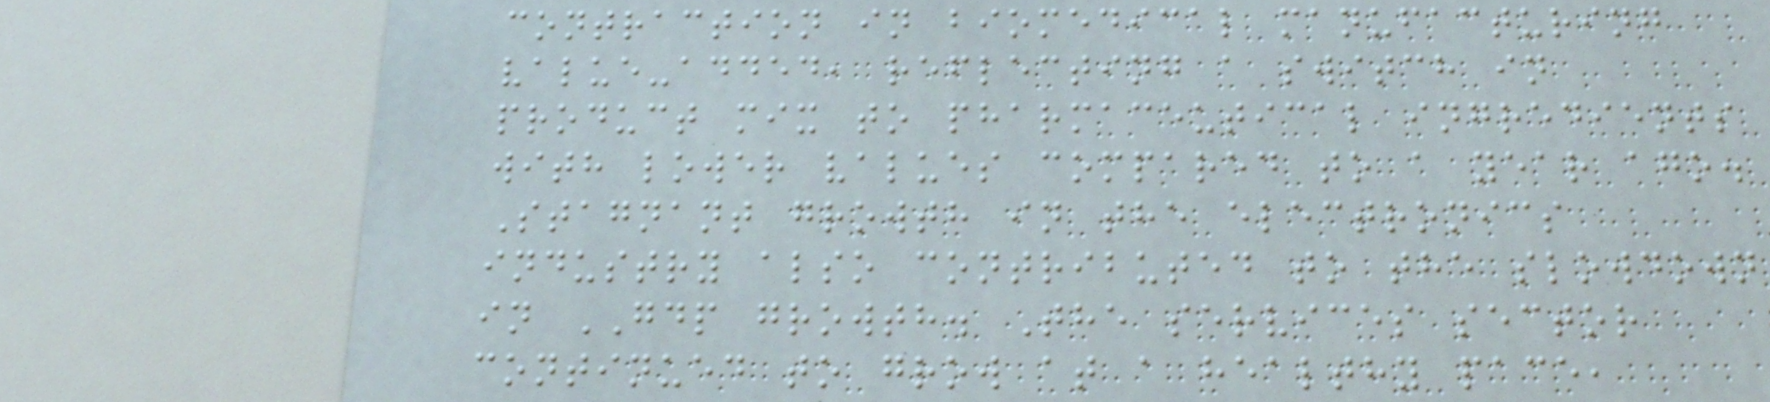contraction in biomedical manufacturing
value-added, reflecting a switch in
product mix to pharmaceutical ingredients
with lower values compared to a year ago.
Stagnant growth in the electronics
industry also contributed to the slowdown
in GDP growth. The services sector
continued to grow at a healthy pace,
